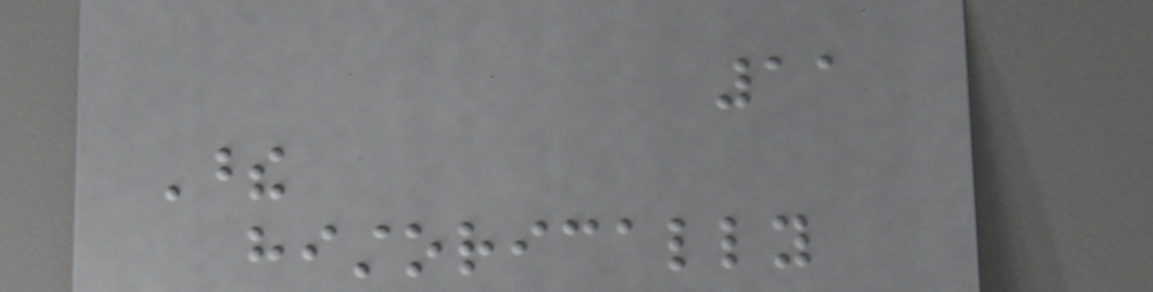11
These
historically
